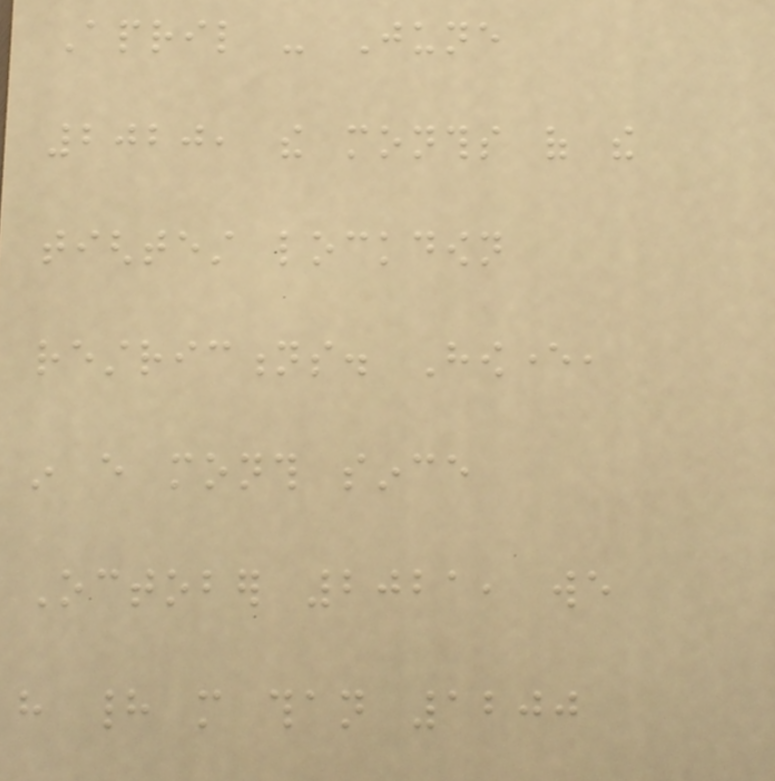April - June
2020, the months of the
tightest lockdown
restrictions. However,
in every month since
October 2021, we
have had more than 1200
